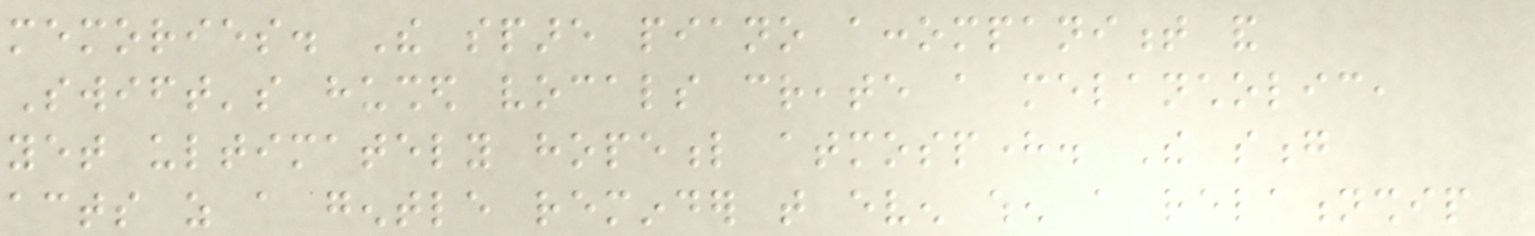memories. The spare piano accompaniment and
Swift's hushed vocals create a melancholic,
yet ultimately hopeful atmosphere. The song
acts as a gentle reminder that even when a relationship
